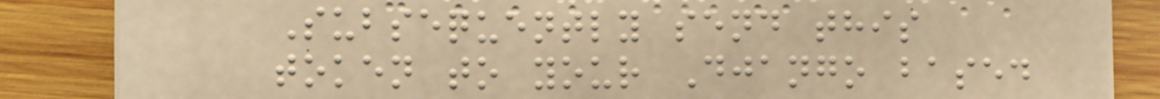Subsequently send this
token to your Django based
